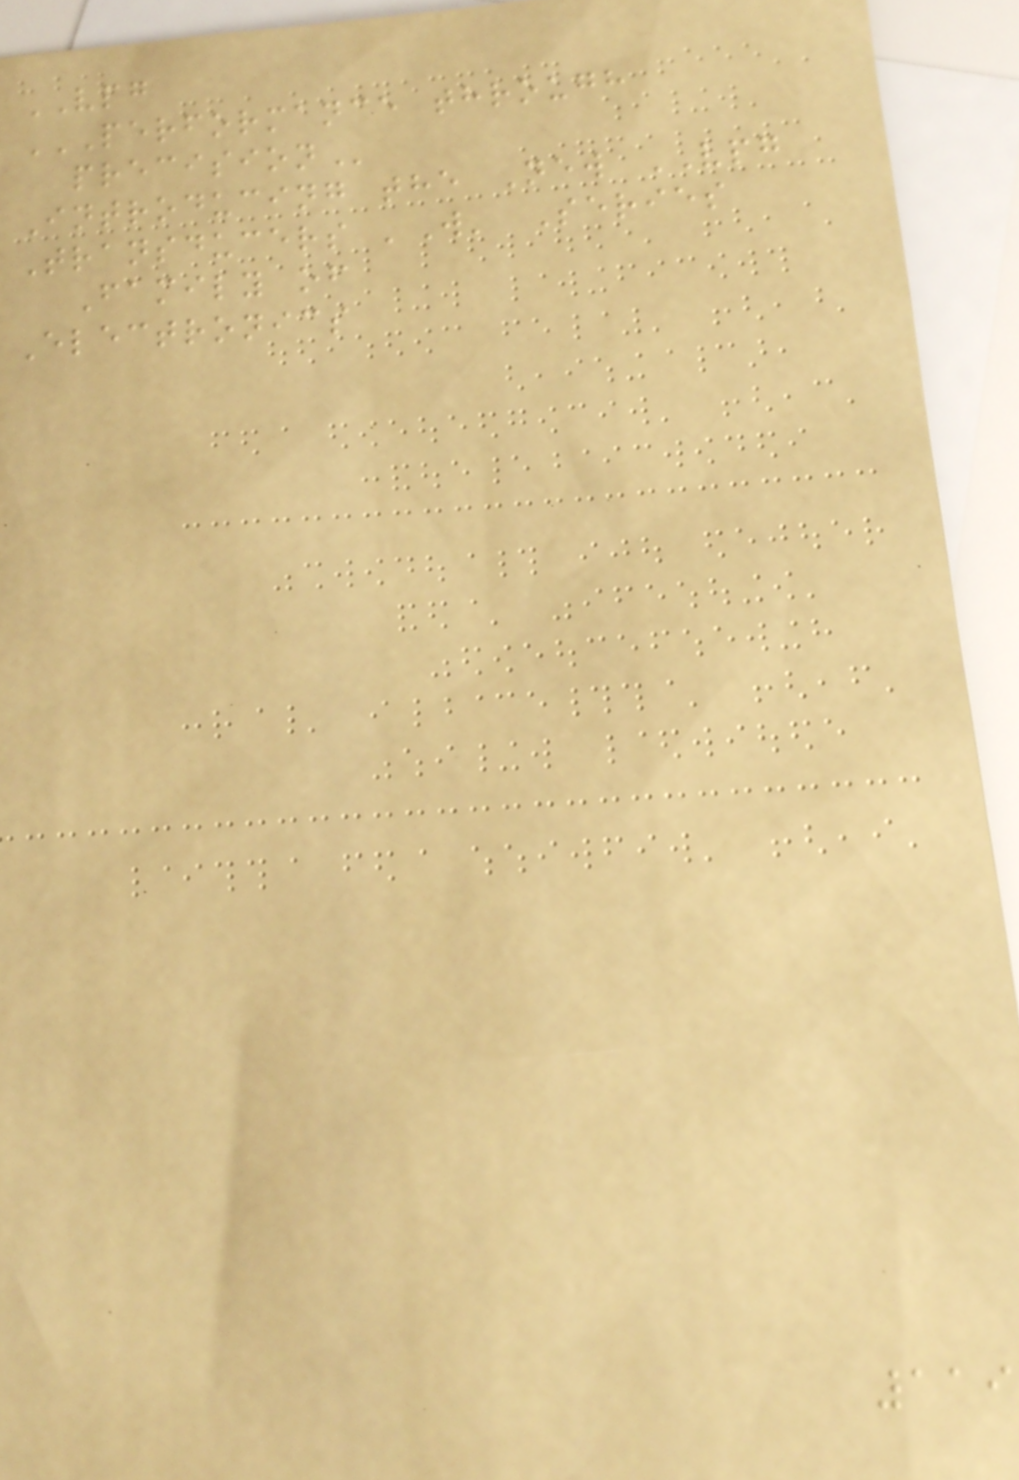VPG
PERFORMANCE THROUGH
PRECISION
Introducing the New VPG
Transducers 'W' Series
Family of
Electronics
119
